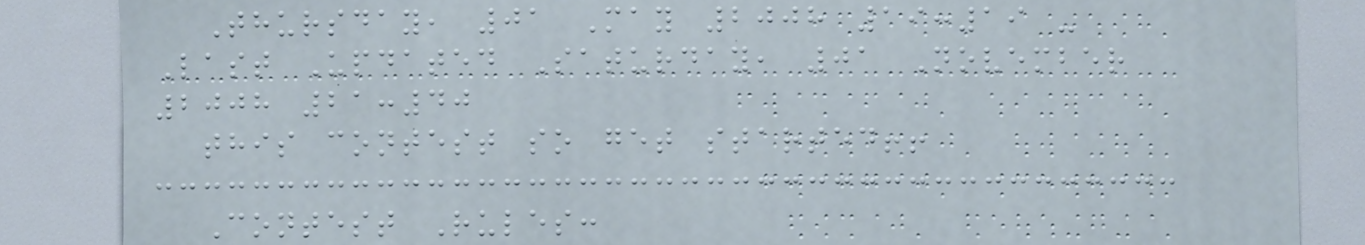Thursday, 01 May 2008 19:19 -
Last Updated Saturday, 01 November
2008 21:40
this contest so get started!!
Contest Rules:
